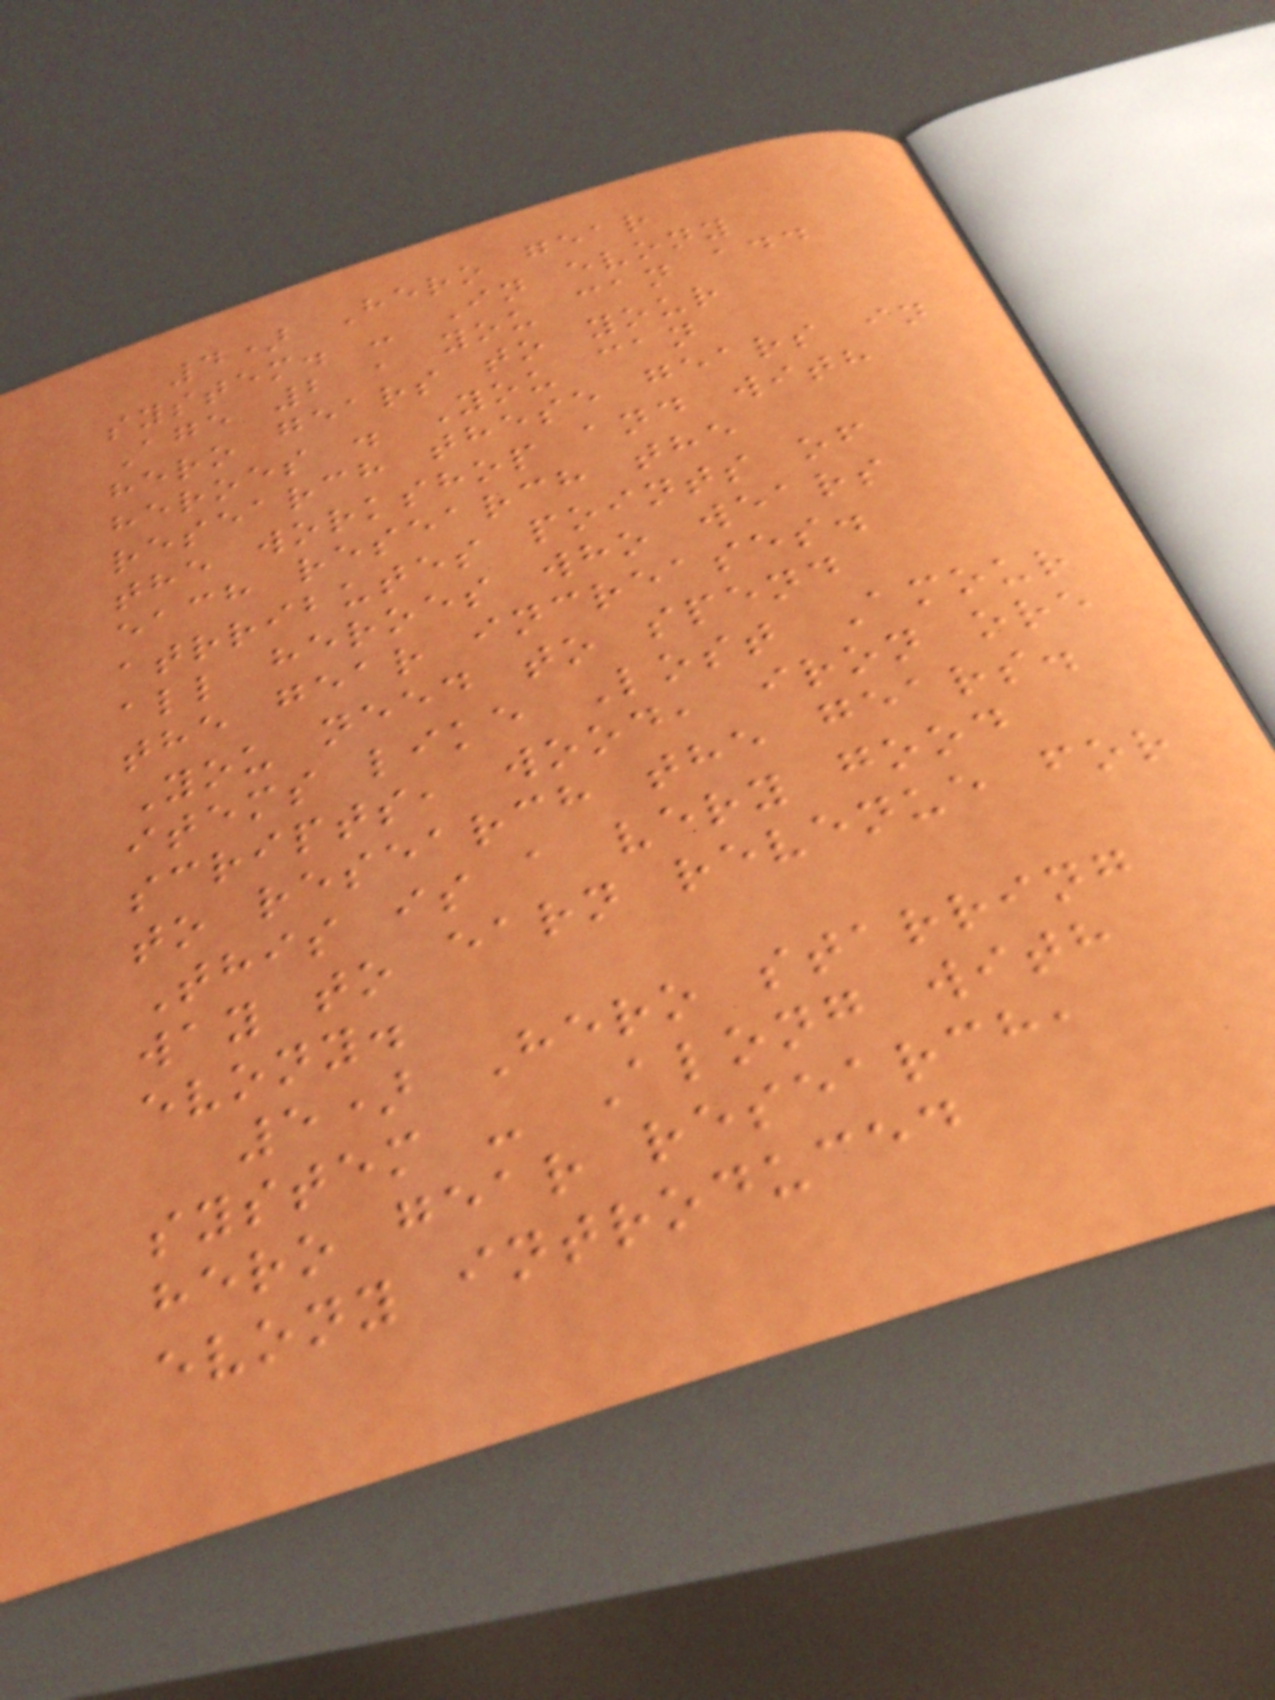4) Hero gear
system. - In evony
Age 2 , you can add
hero gears to your
heroes . You can
research these gears in
the workshop and with
each research the
atrributes points of
all heroes who wears
the gear increases.
You need to spend
items like Lost Amour
scripts, wood, iron ore
to research the gears.
This is a very good
way to earn revenue for
evony.
5) Hero starring
system - Along with
hero gear research,
evony introduced
